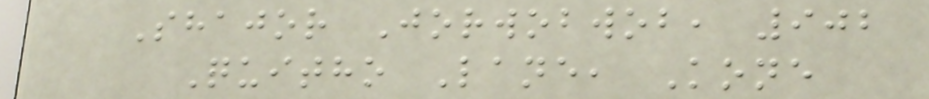Shajor Jorwobwob, 902
Quitho Lane, Kone
